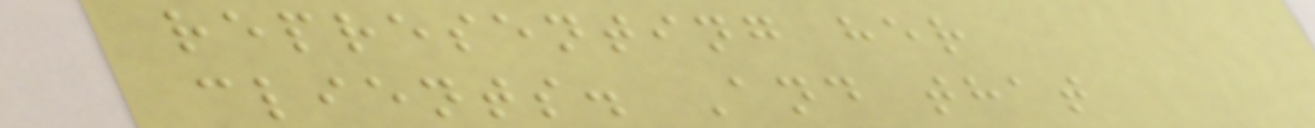representing her
clients. And that
